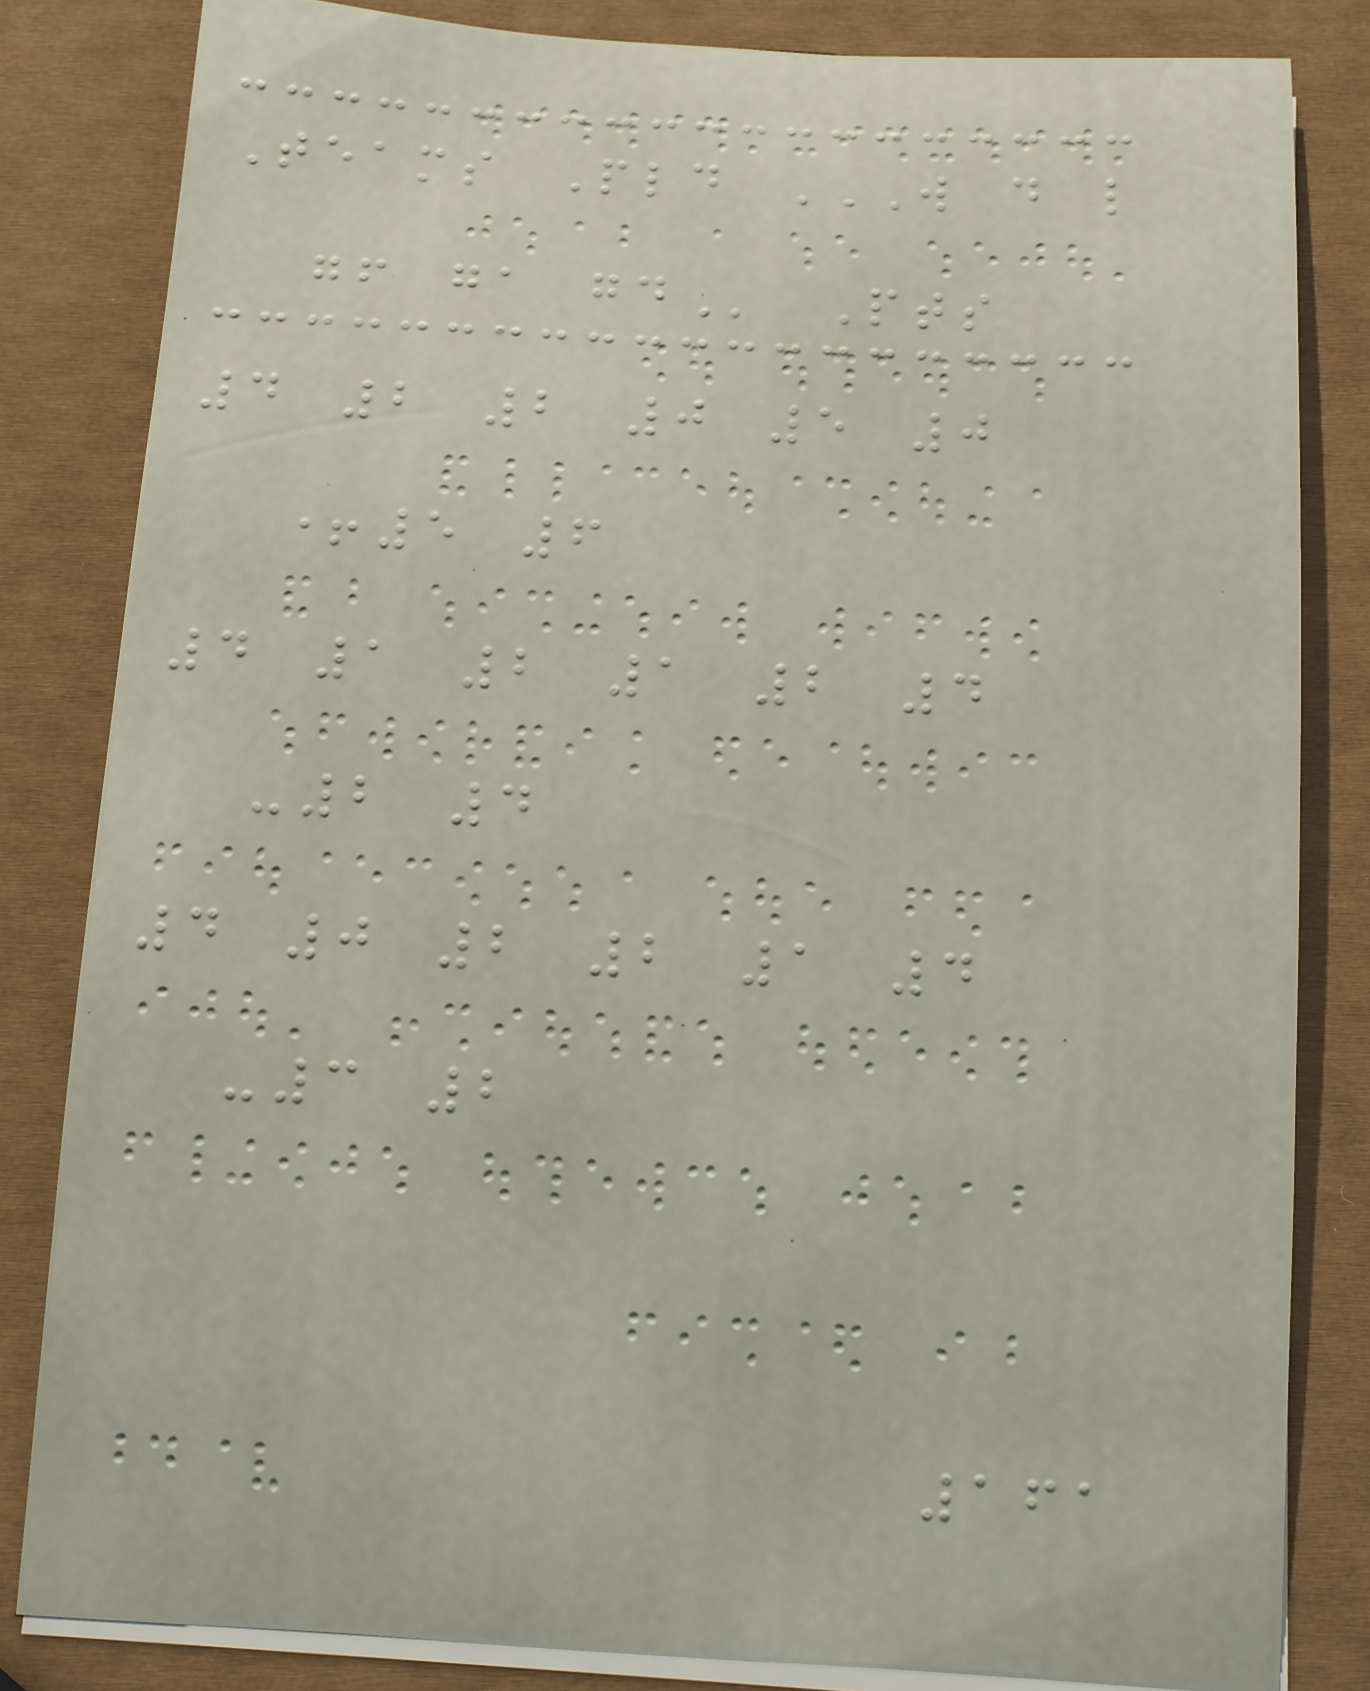Teams Pld W D L
GF GA GD Pts
4 2 2 0 5 0
+5 6
4 1 2 1 2 4
-2 4
4 0 2 2 1 4
-3 2
161
